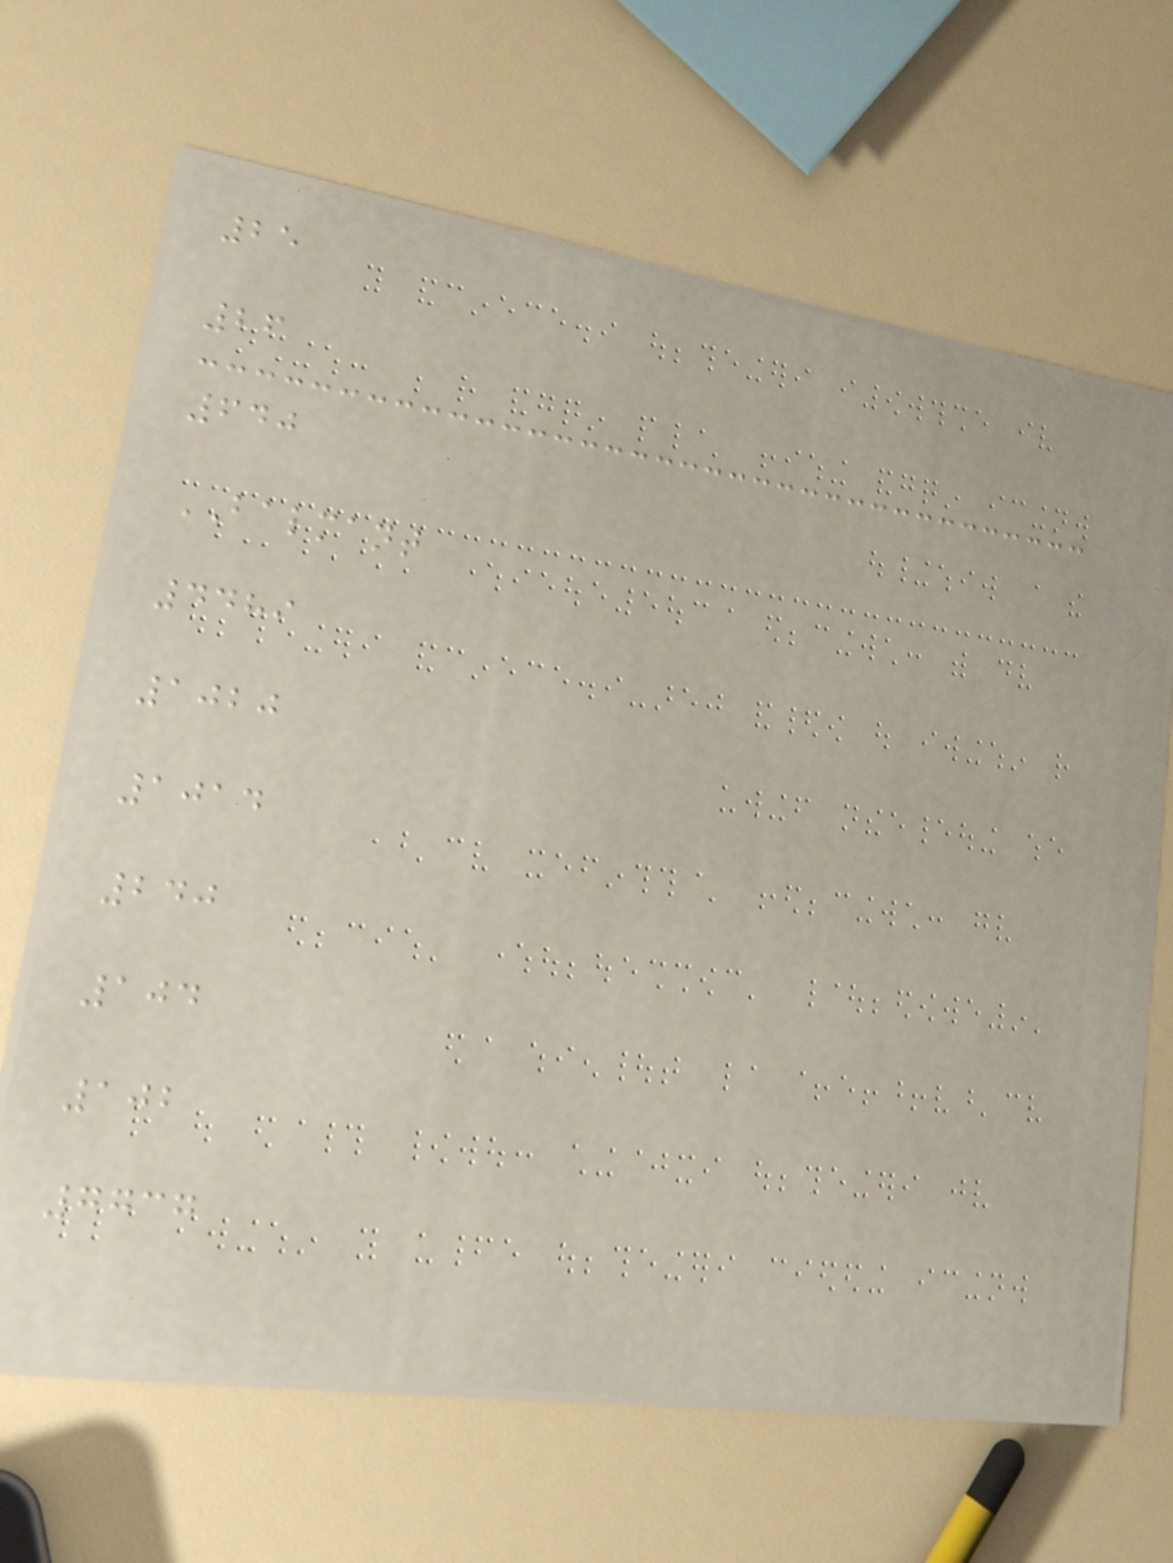25
26
640
BALMANT
4489
1020
1014
240
104
102
7737
